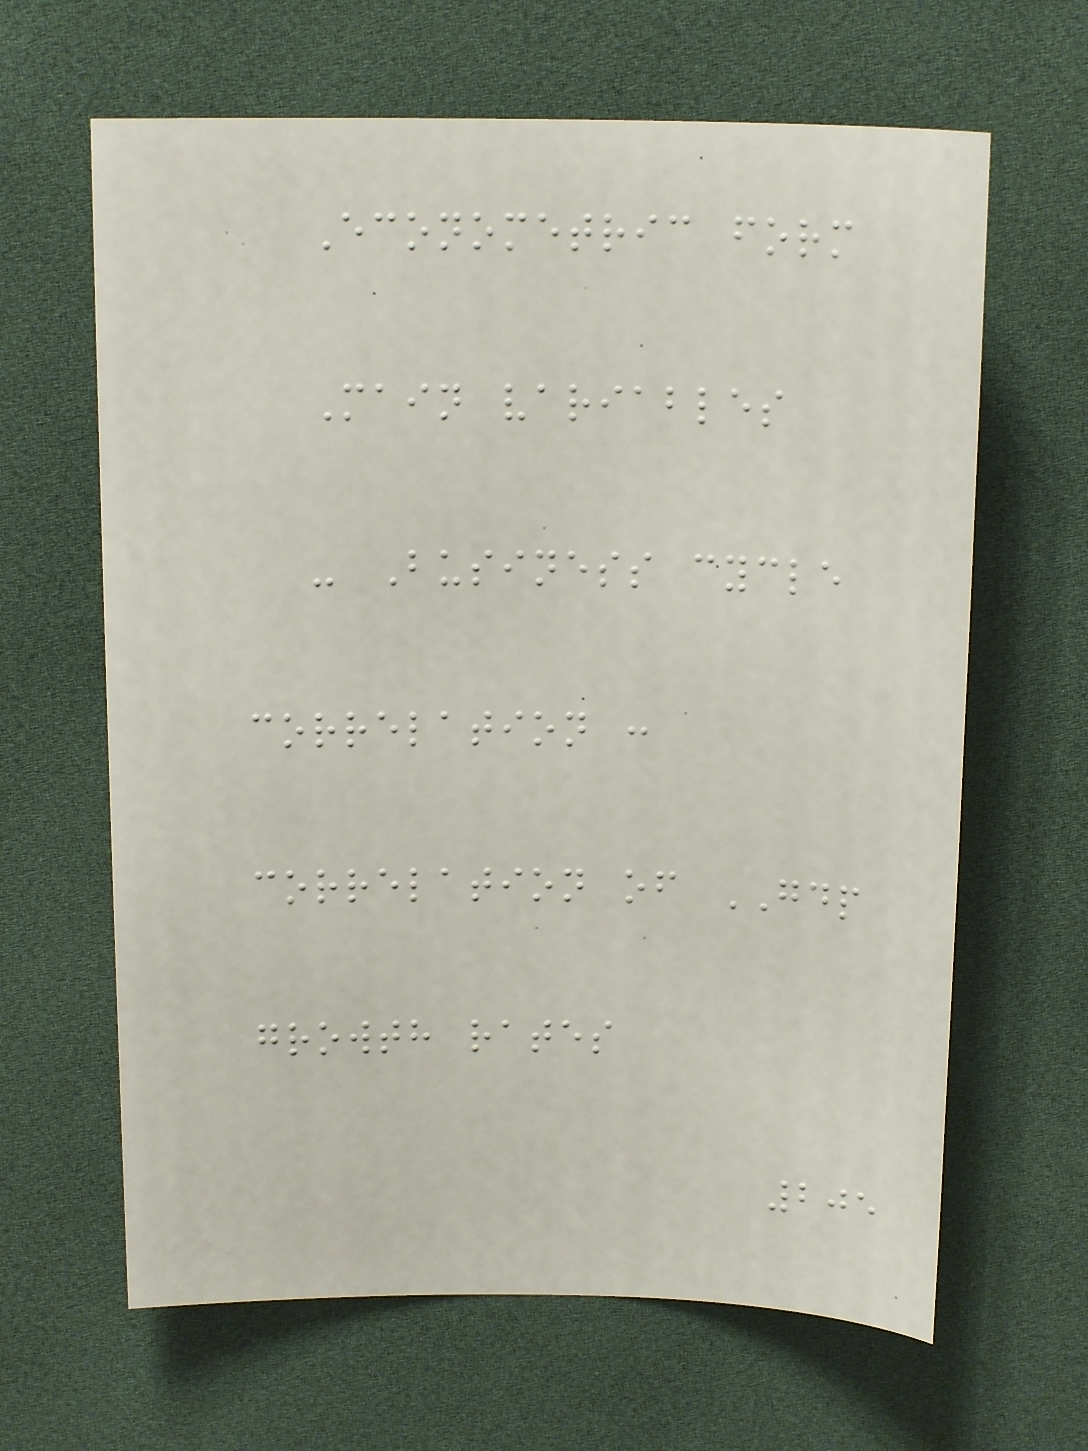Econometric form
Main variables
- Business cycle
correlation :
correlation of GDP
growth rates
205
